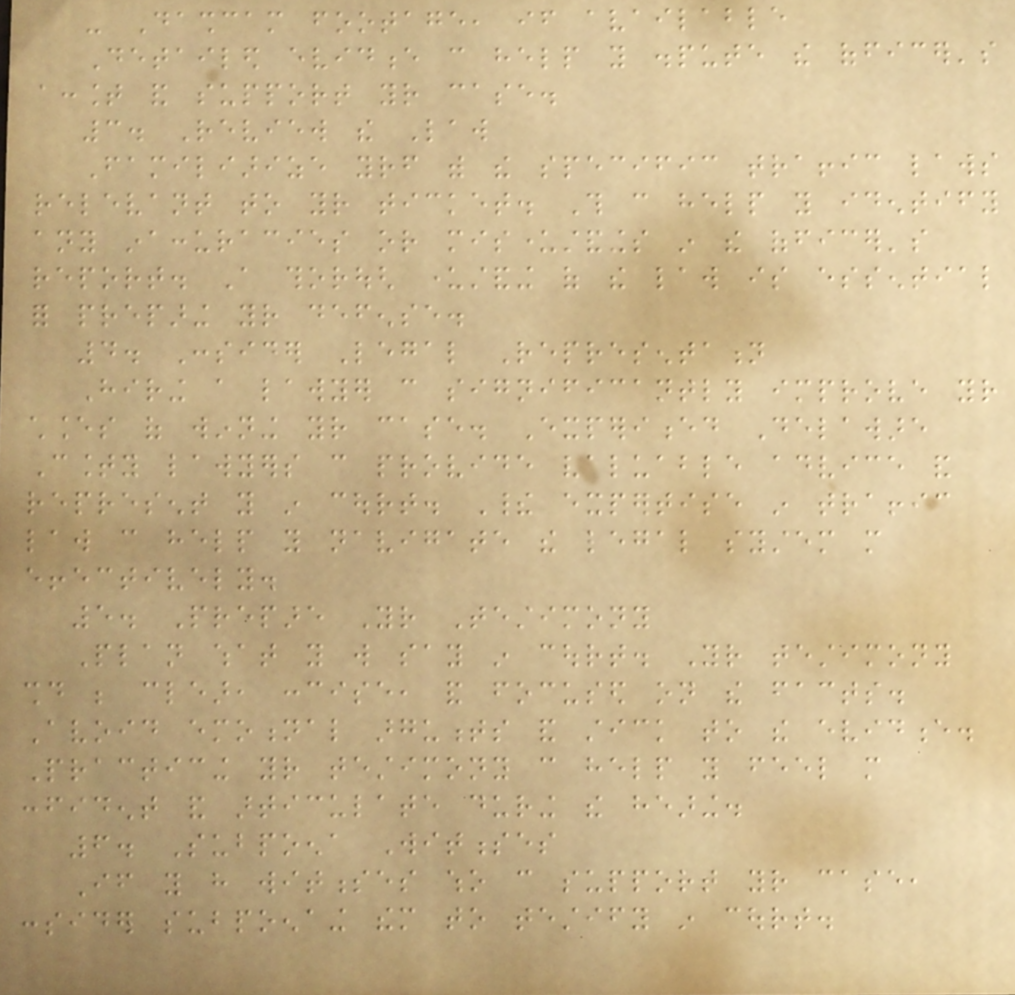- Dashcam footage, if available
Detailed evidence can help you dispute the officer's
account and support your case.
3. Review the Law
Familiarize yourself with the specific traffic laws
relevant to your ticket. This can help you identify
any inaccuracies or misunderstandings in the officer's
report. A thorough understanding of the law is essential
for preparing your defense.
4. Consider Legal Representation
Hiring a lawyer can significantly improve your
chances of winning your case. Experienced Delaware
County lawyers can provide valuable advice and
represent you in court. Their expertise in traffic
law can help you navigate the legal system more
effectively.
5. Prepare Your Testimony
Plan what you will say in court. Your testimony
should be clear, concise, and focused on the facts.
Avoid emotional arguments and stick to the evidence.
Practicing your testimony can help you feel more
confident and articulate during the hearing.
6. Subpoena Witnesses
If you have witnesses who can support your case,
consider subpoenaing them to testify in court.
